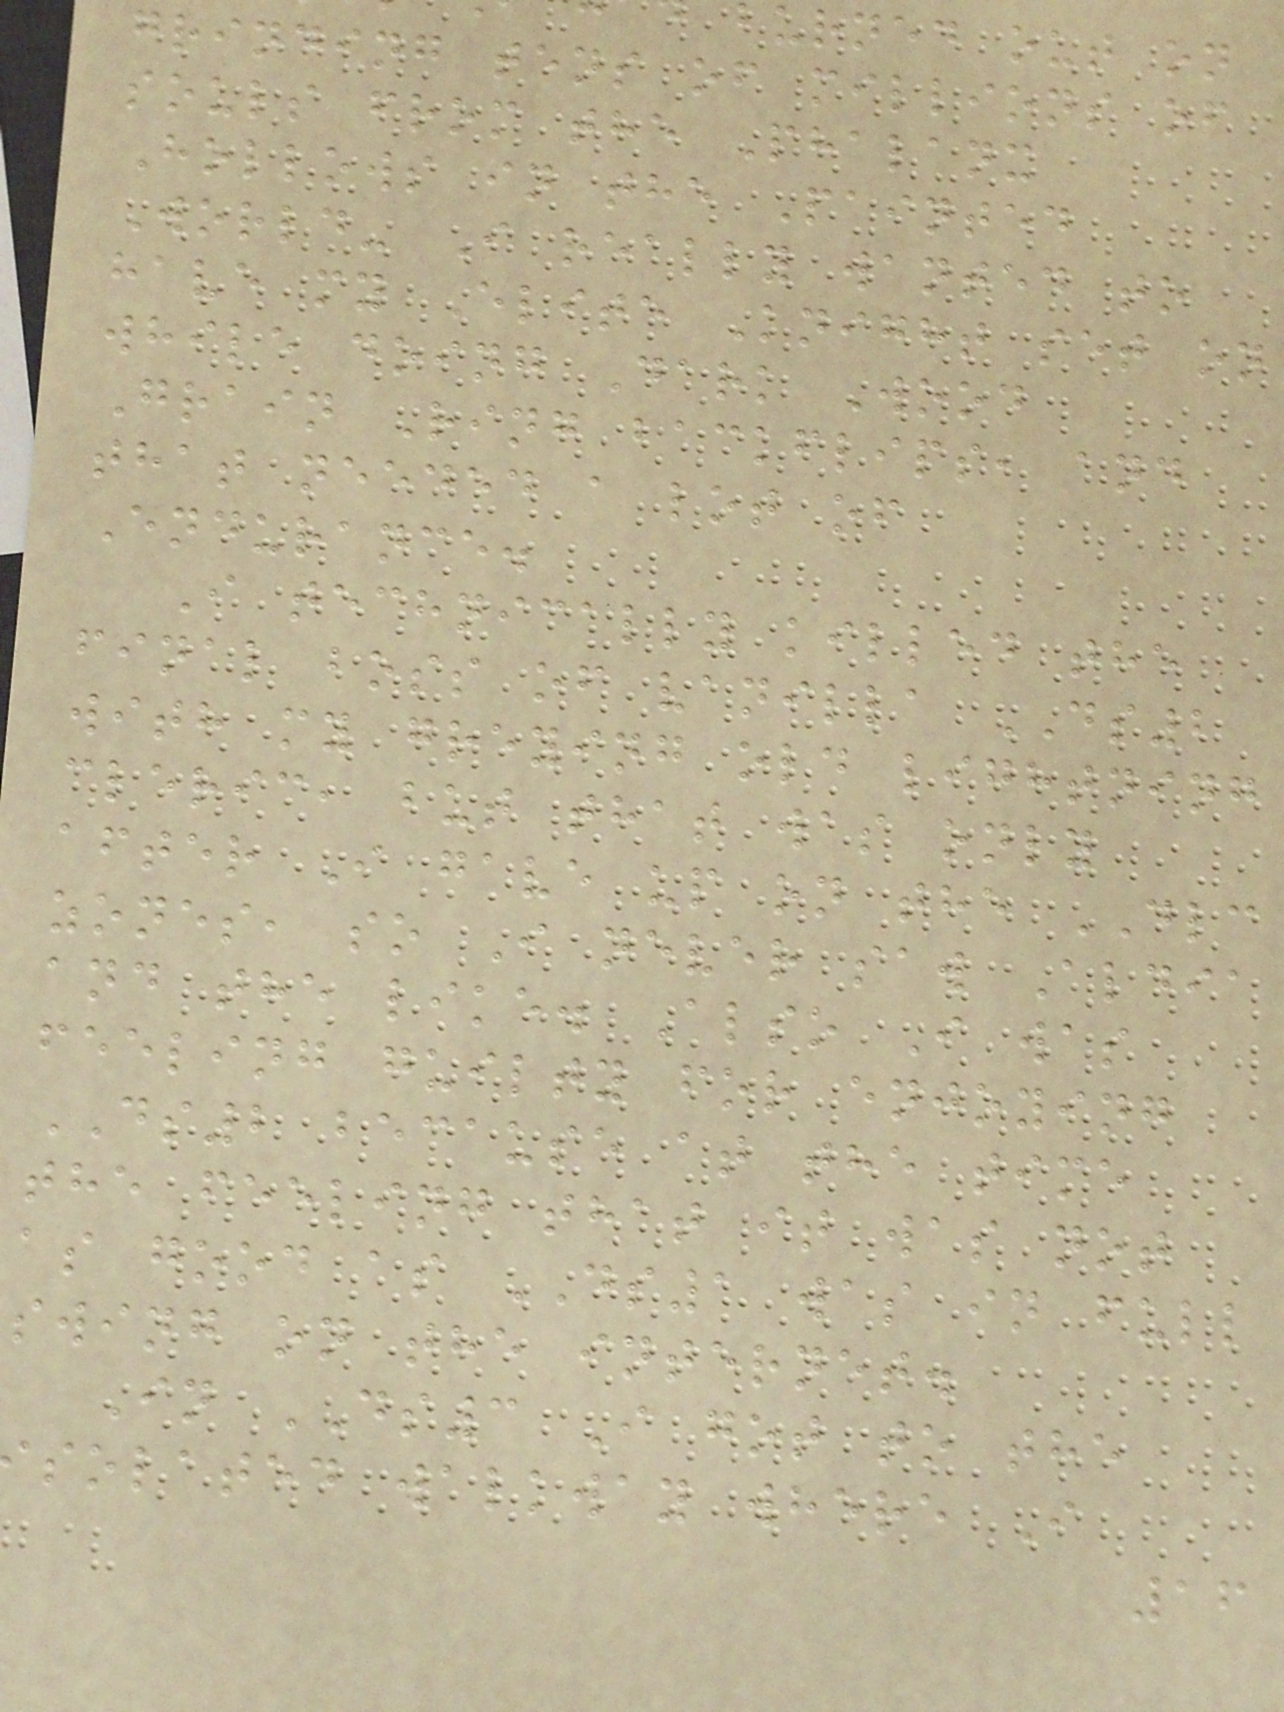burned out on
grinding tens of millions of
souls from the Phalanx
Hollows in the Painted
World- I really wanted to
have my Elite Knight set on
while doing Dark Wood
Grain Ring backflips, and
that needed a lot of
Endurance.
I technically killed the
final boss of vanilla DS2
with my greying old lightning
cleric, but that was only
after I gave up on the DLC
zones, so I never saw Aldia
and the like. Also I was
feeling guilty for enjoying
DS2 because at the time
the feeling that it was not
as good as DS1 was in full
swing on the internet.
In DS3 I got to the
solated walkway where I
16
